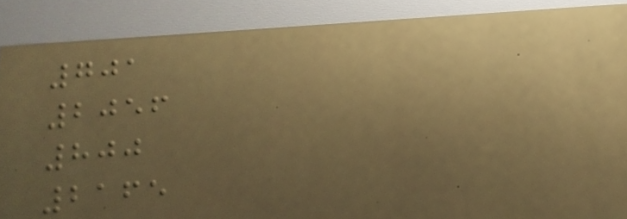701
2056
800
2165
